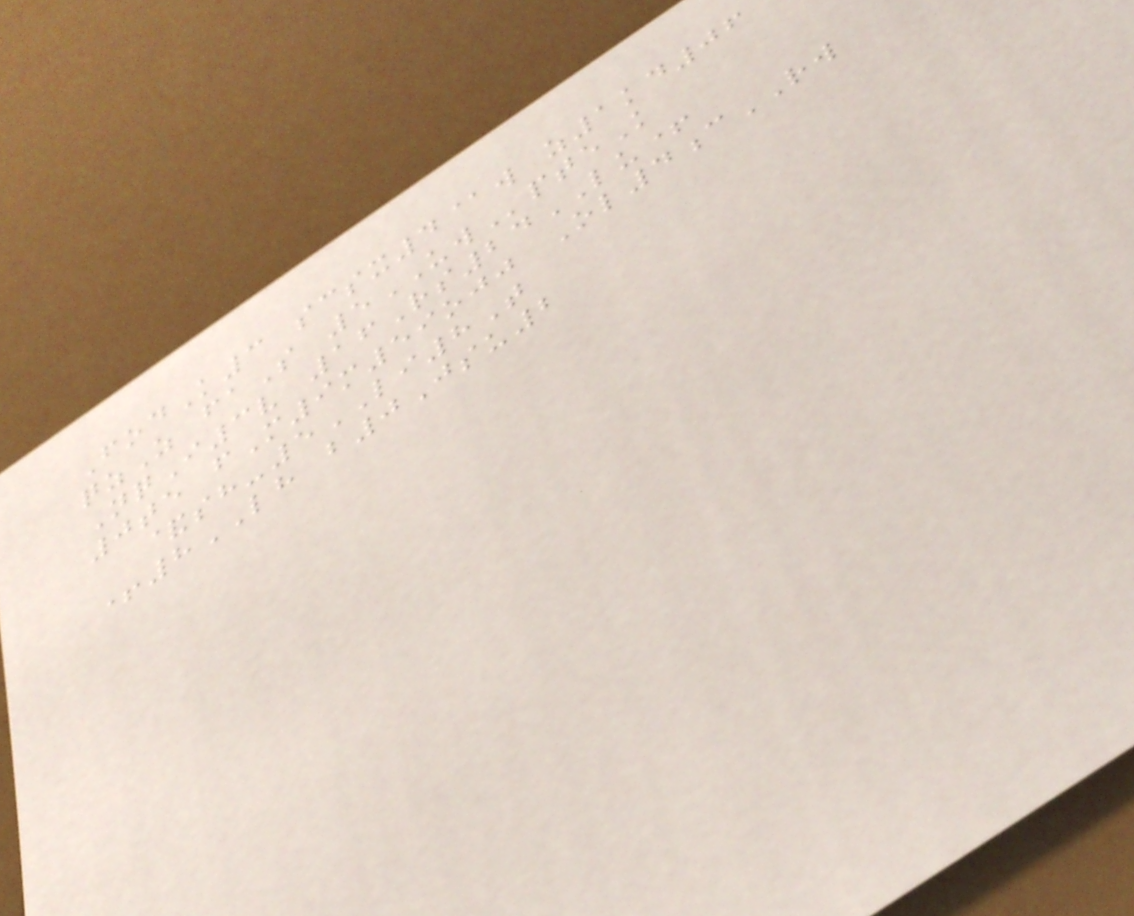FodK3 scsx4@w z1kd06
qzZ faS 5UWpteK
NqI3v 16Rs24LU+
0te fM9m59ojj Ol4cRW
&sh-5LI8T
+8LH b0Jsu2
